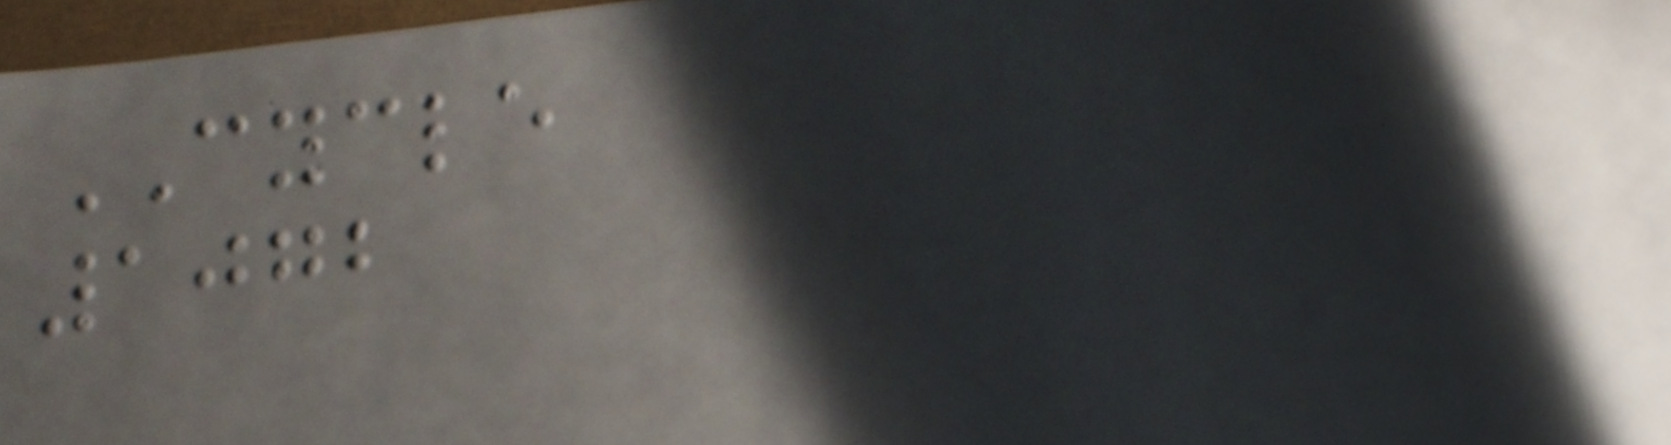CYCLE
1072
